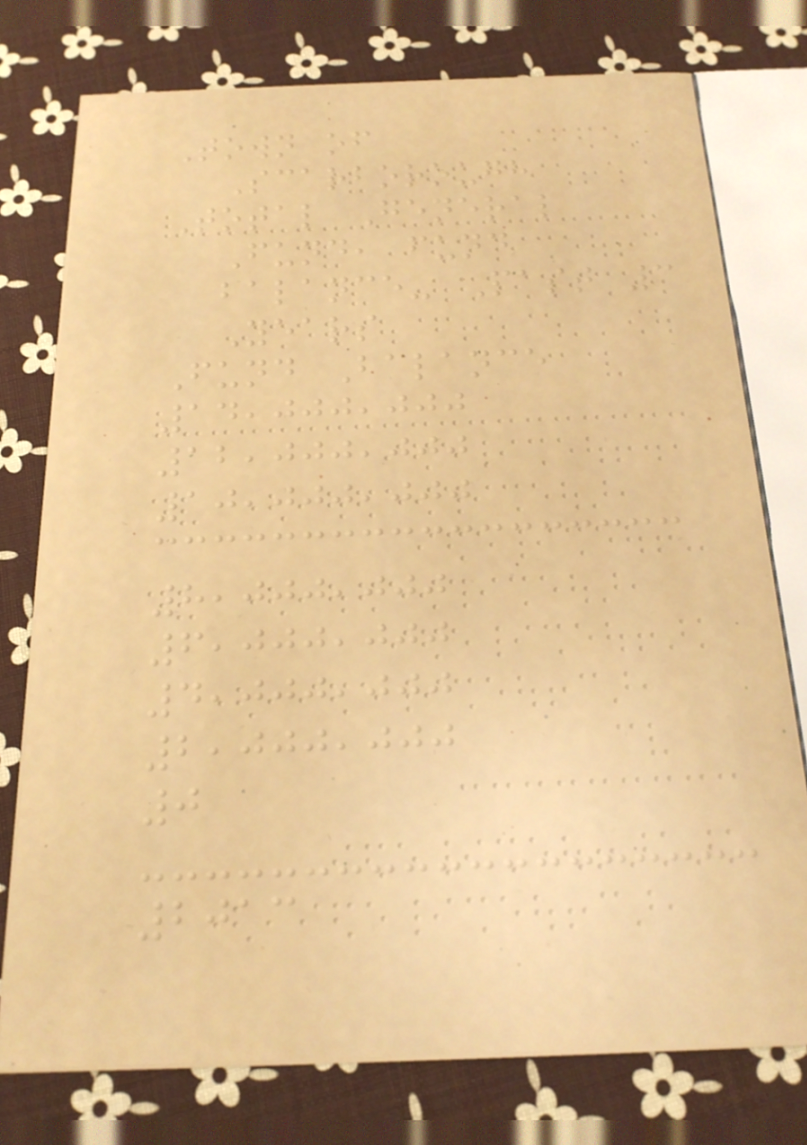Town of
Scarborough
Total General
Fund, fund
balance- Past 3
Years
Fund Balance
14,000,000
12,000,000
10,000,000
8,000,000
6,000,000
4,000,000
2,000,000
0
2013
